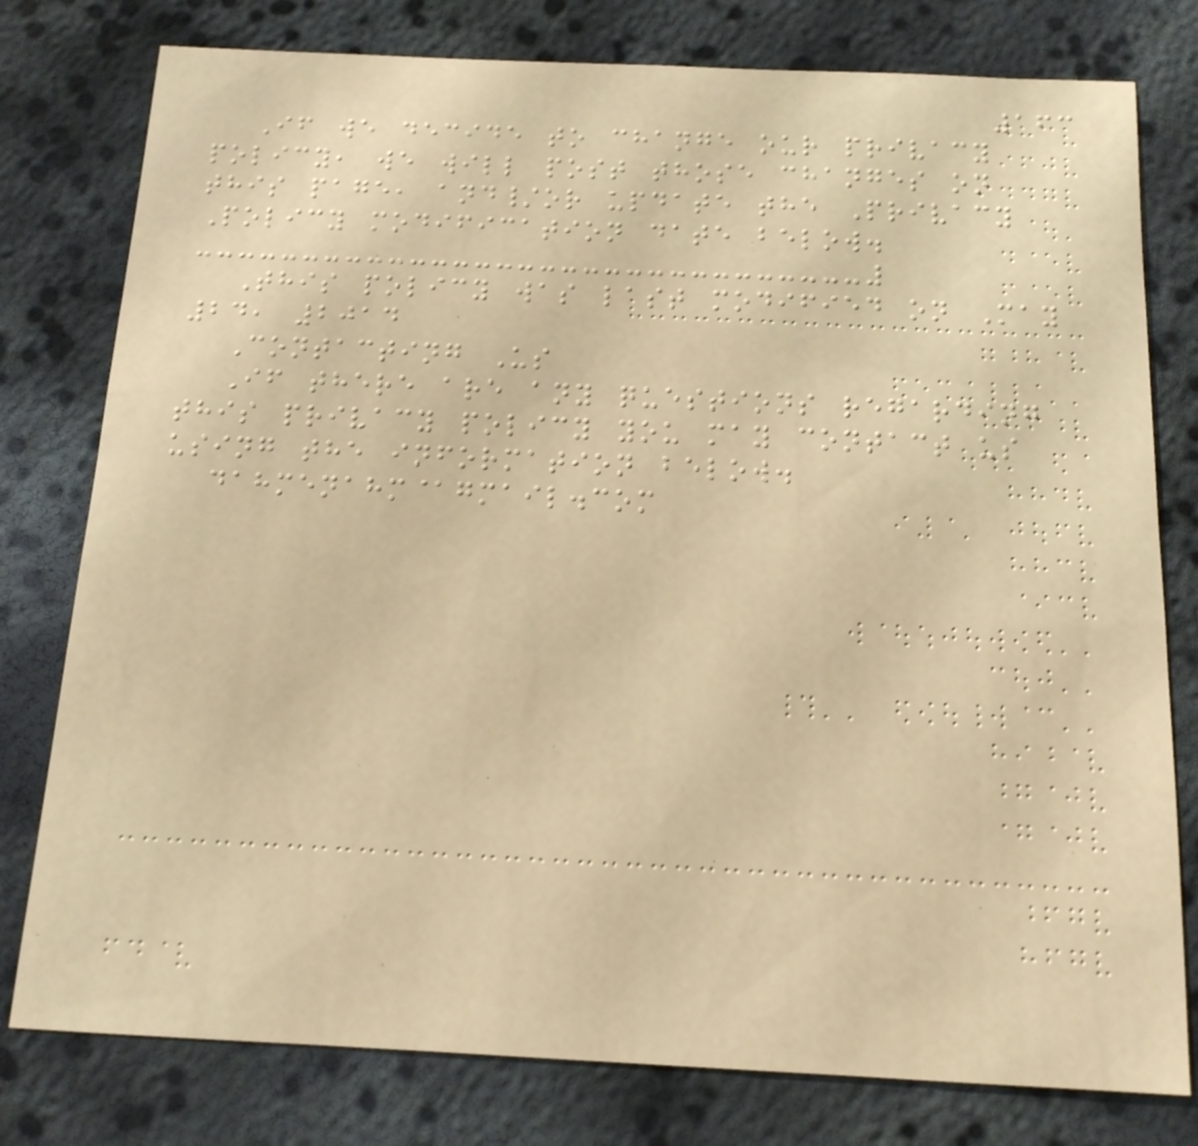163
If we decide to change our privacy
policy, we will post those changes on
this page, and/or update the Privacy
Policy modification date below.
This policy was last modified on May
24, 2014
Contacting Us
If there are any questions regarding
this privacy policy you may contact us
using the information below.
dahmenahm@gmail.com
